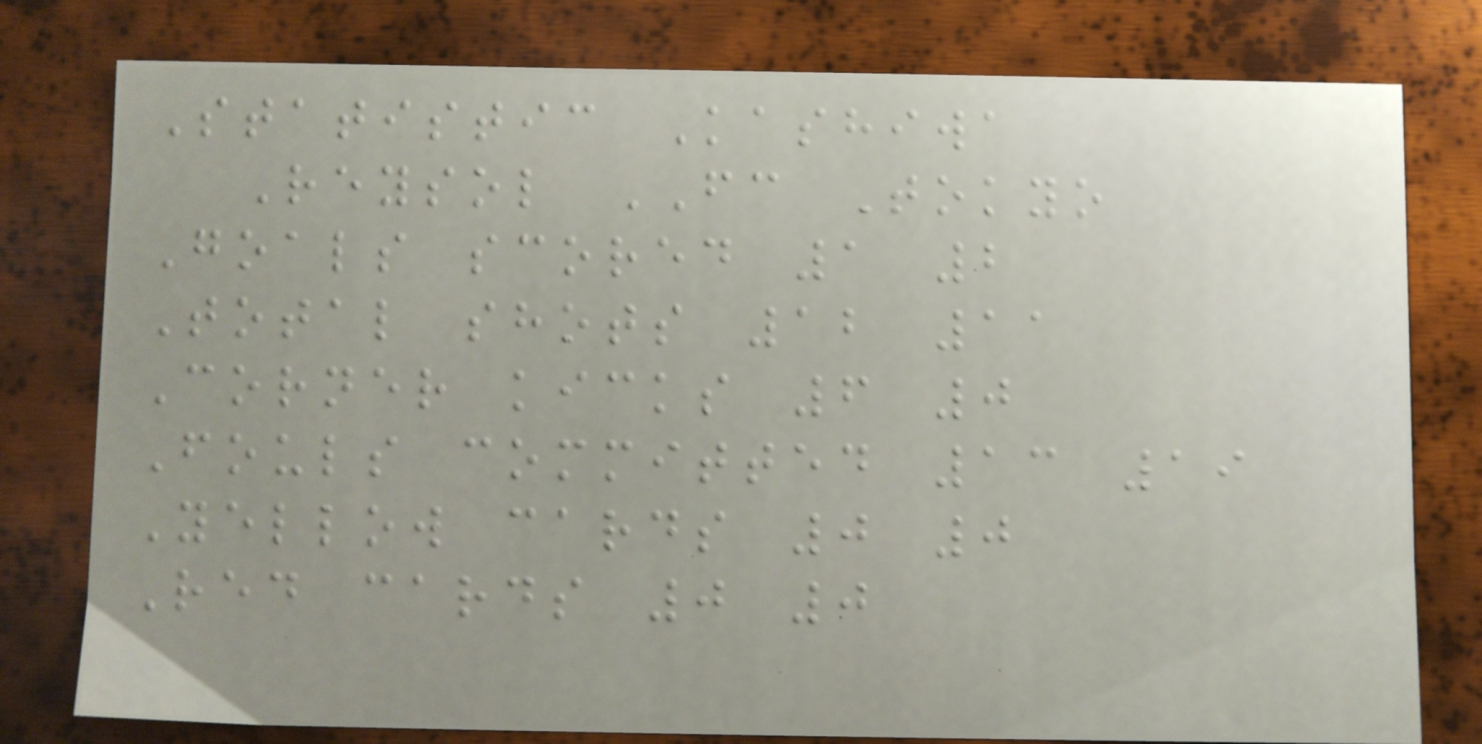Statistic Kashiwa
Reysol FC Tokyo
Goals scored 1 2
Total shots 12 11
Corner kicks 6 0
Fouls committed 13 19
Yellow cards 0 0
Red cards 0 0
